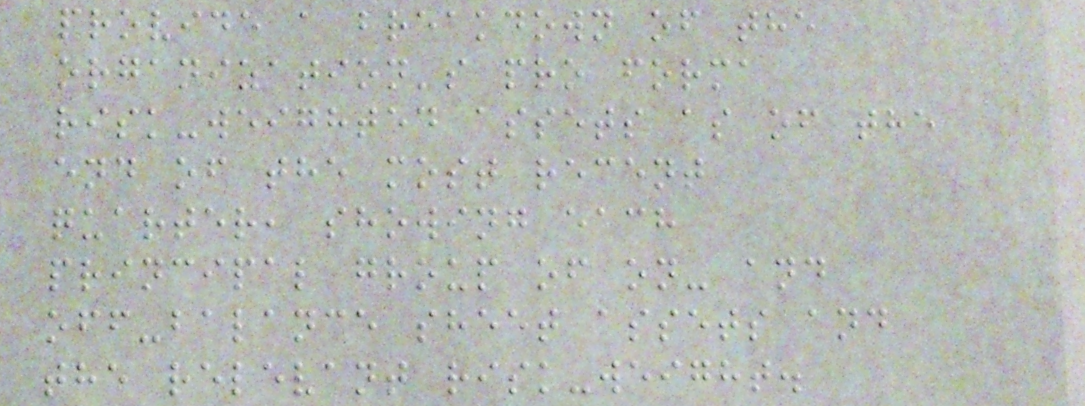provide a breakdown of the
organization's pro forma
risk-weighted assets as of the
end of the most recent
quarter, showing each
principal group of on- and
off-balance sheet assets and
the relevant risk-weight.
